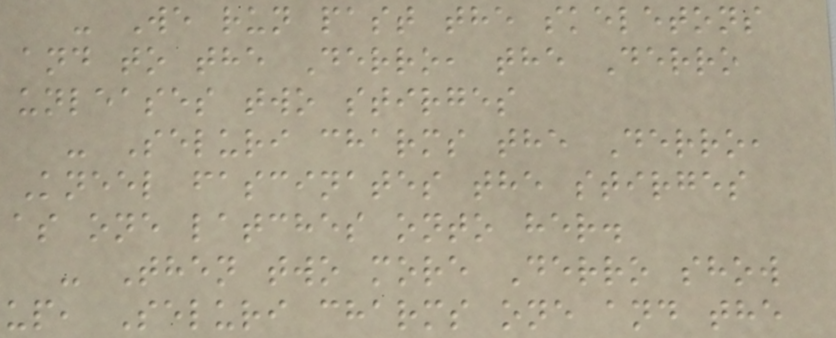- We run past the skeletons
and to the Derro, the Derro
unleases two stirges
- Seluri charms the Derro,
Kneel fascinates the stirges
as one latches onto her.
- Then two more Derro show
up, Seluri charms one and the
